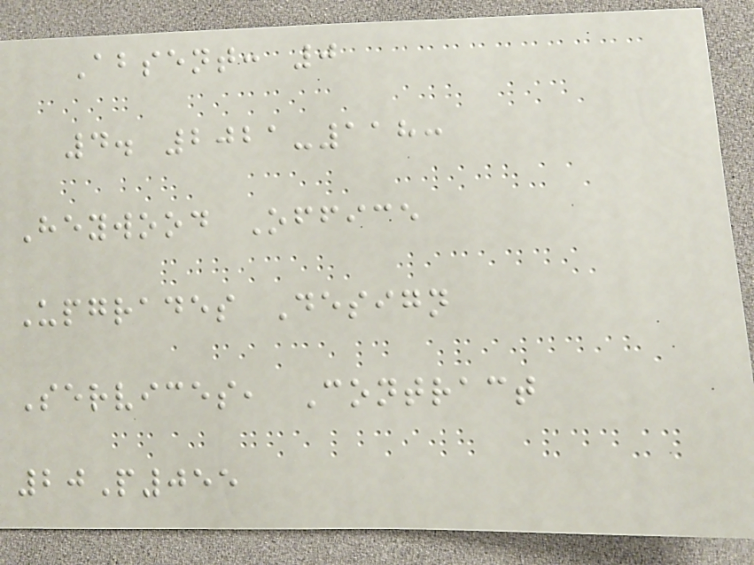Absent: 0
4. 2021-118:
Heywood Office
Upgrades Design
Services, Contract
20P055
